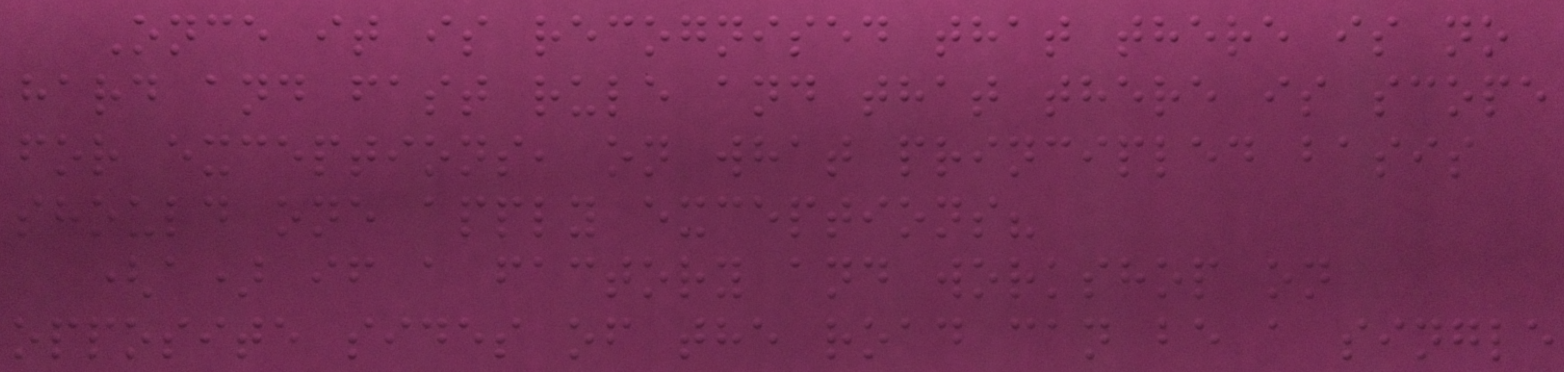Once it is recognised that there is no
hard and fast rule and that there is scope
for exceptions, on what principled basis
should one apply exceptions?
(a) if a factory and workshop on
opposite sides of the road can be a single
